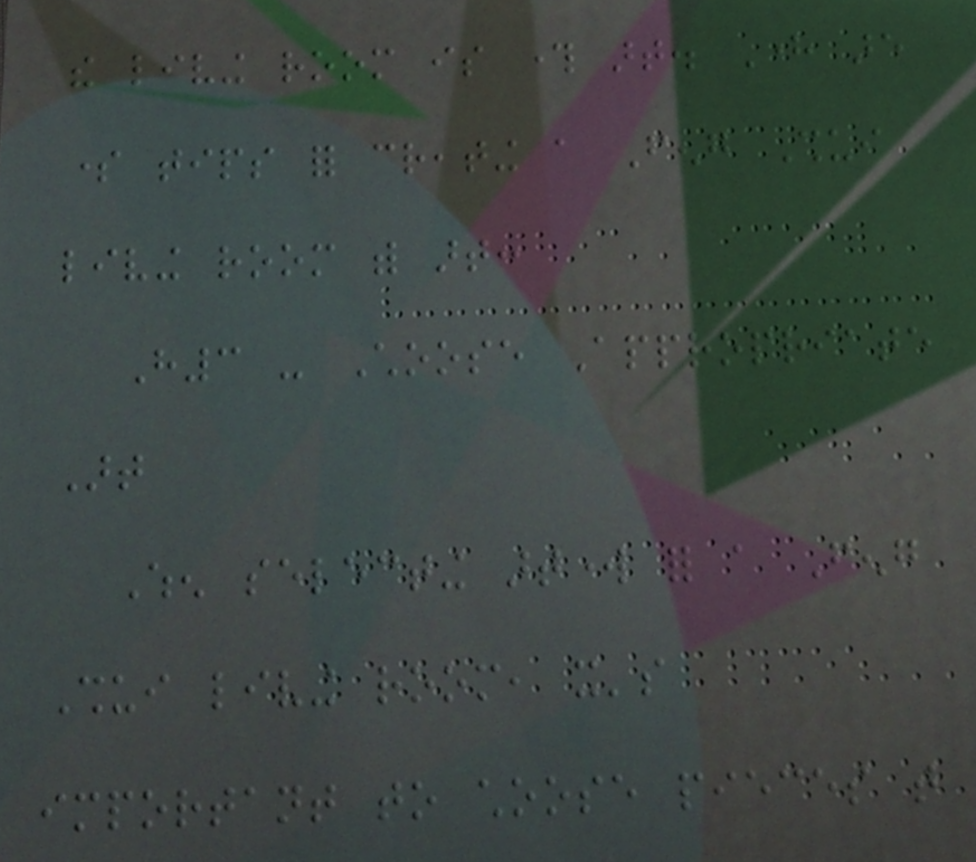the living room is through art. Here are
some tips for creating a Feng Shui
living room with art:
H3 - Choose Appropriate
Art
When selecting artwork for a Feng
Shui living room, it's
important to choose pieces that
